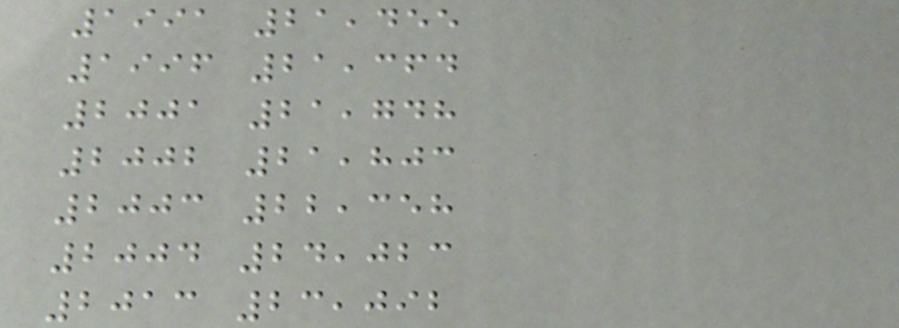1991 21,455
1996 21,364
2001 21,748
2002 21,803
2003 22,358
2004 24,023
2013 23,092
